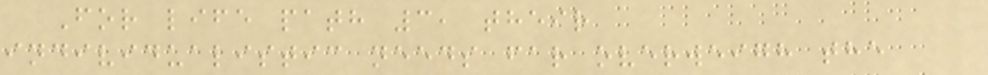For life path 3, their
individualistic needs far overweigh the
